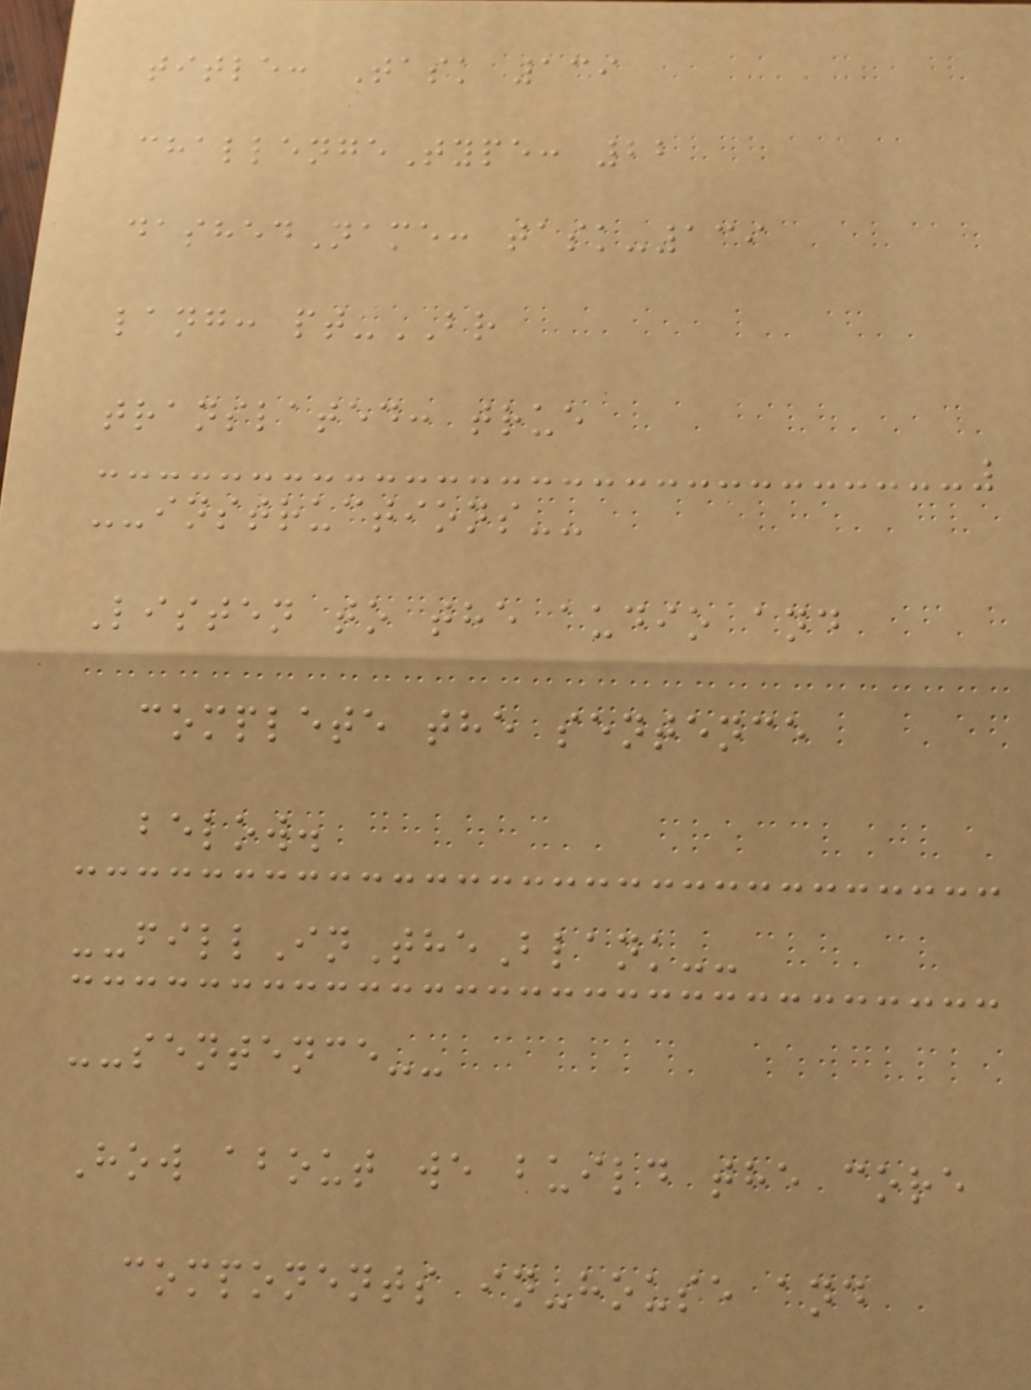title: Task 139
challengeType: 22
dashedName: task-139
lang: pt-BR
translated: true
--instructions--
Listen to the audio and
complete the sentence
below.
--fillInTheBlank--
--sentence--
How about we build the core
components in-house and
